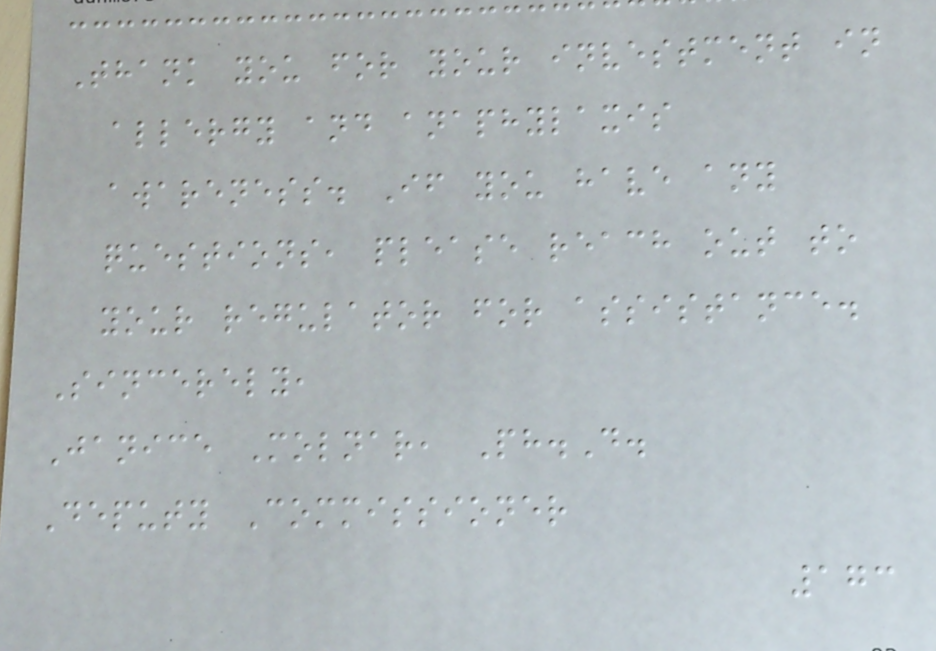Thank you for your investment in
allergy and anaphylaxis
awareness. If you have any
questions, please reach out to
your regulator for assistance.
Sincerely,
Janice Molnar, Ph.D.
Deputy Commissioner
173
